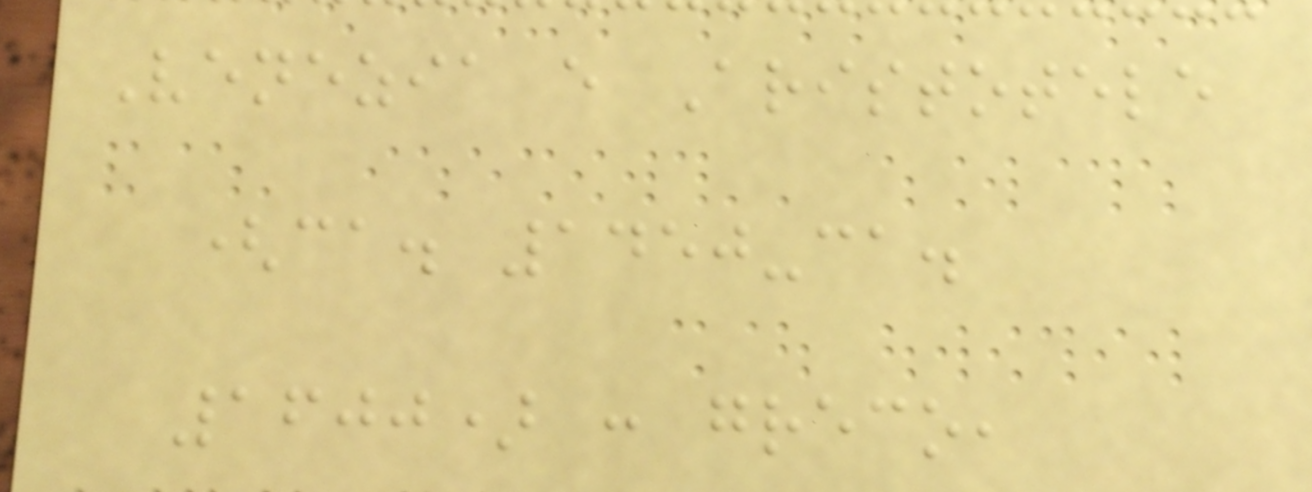Venezia e Aristotele
(ca. 1450-ca.
1600) : greco,
